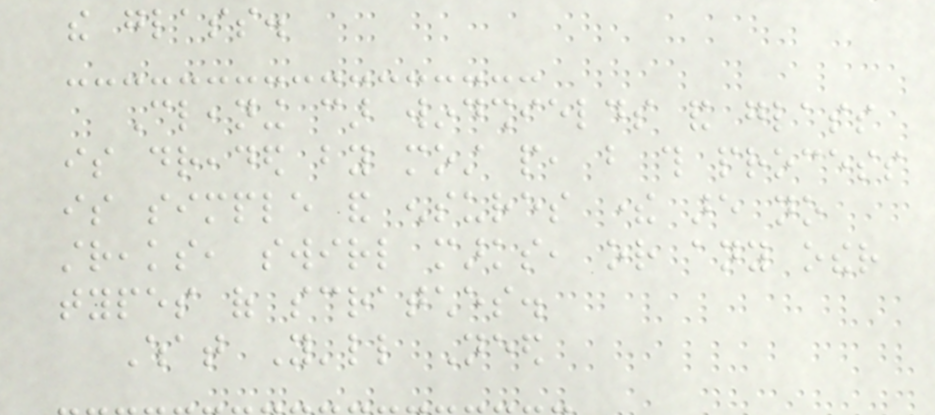the glass.
Cleaning car windshields and glass
is dreaded by most people, but this process
is simple and ensures there are no
streaks, swirl marks, or any other
types of scratches.
What You'll Need
